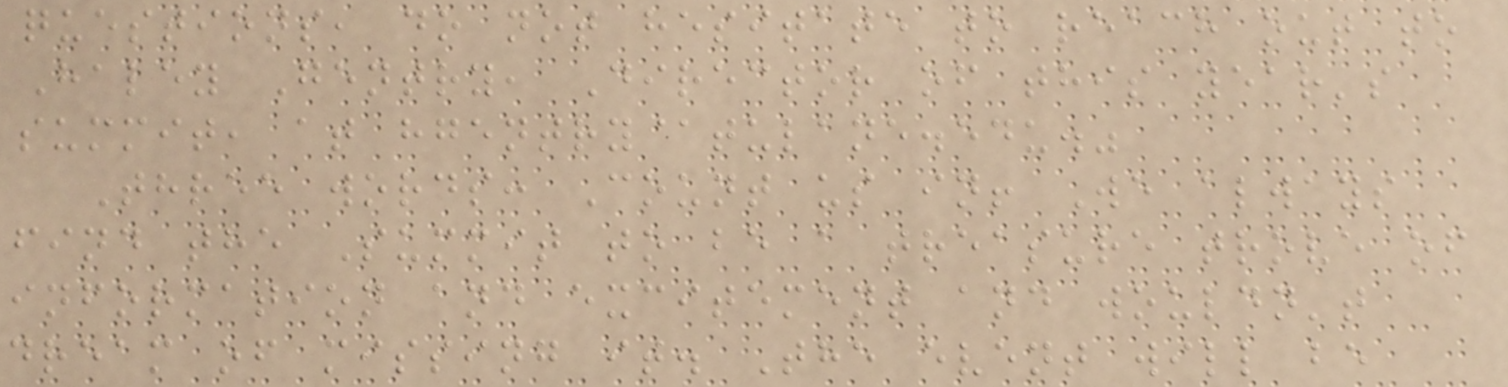questions, do not hesitate to reach out to
Haley Gentry, Director of this year's
summit, at hgentry@tulane.edu."
Three words: Count us in! We always
find the Summit to be a treasure trove of
information and excitement and wouldn't
dream of missing it. The event will be
